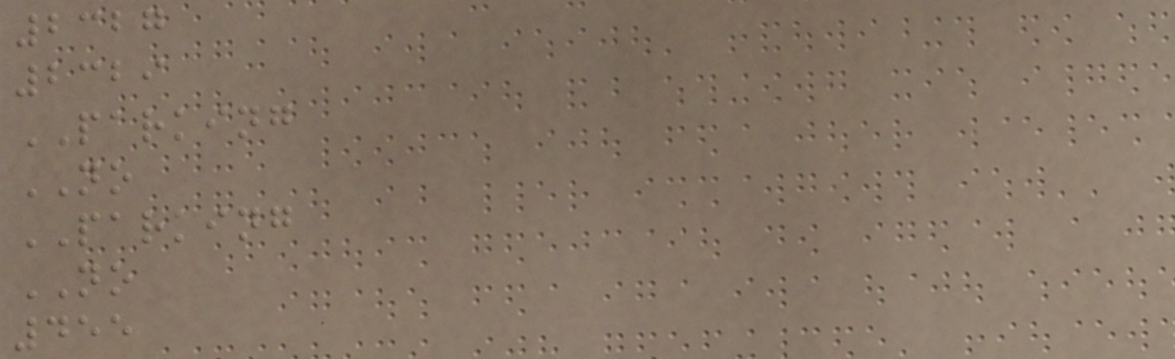2327
2329
PARKING
NO
PARKING
NO
455
